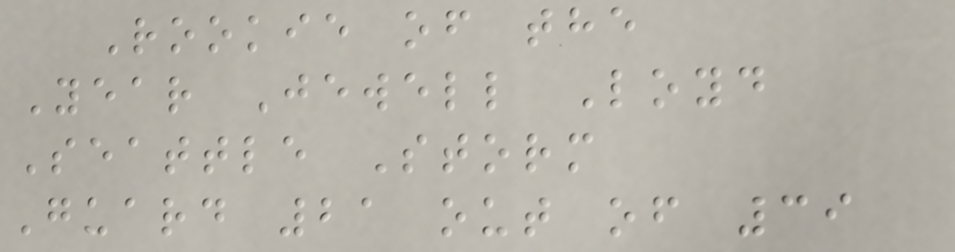Rookie of the
Year Jewell Loyd
Seattle Storm
Guard 21 out of 39
